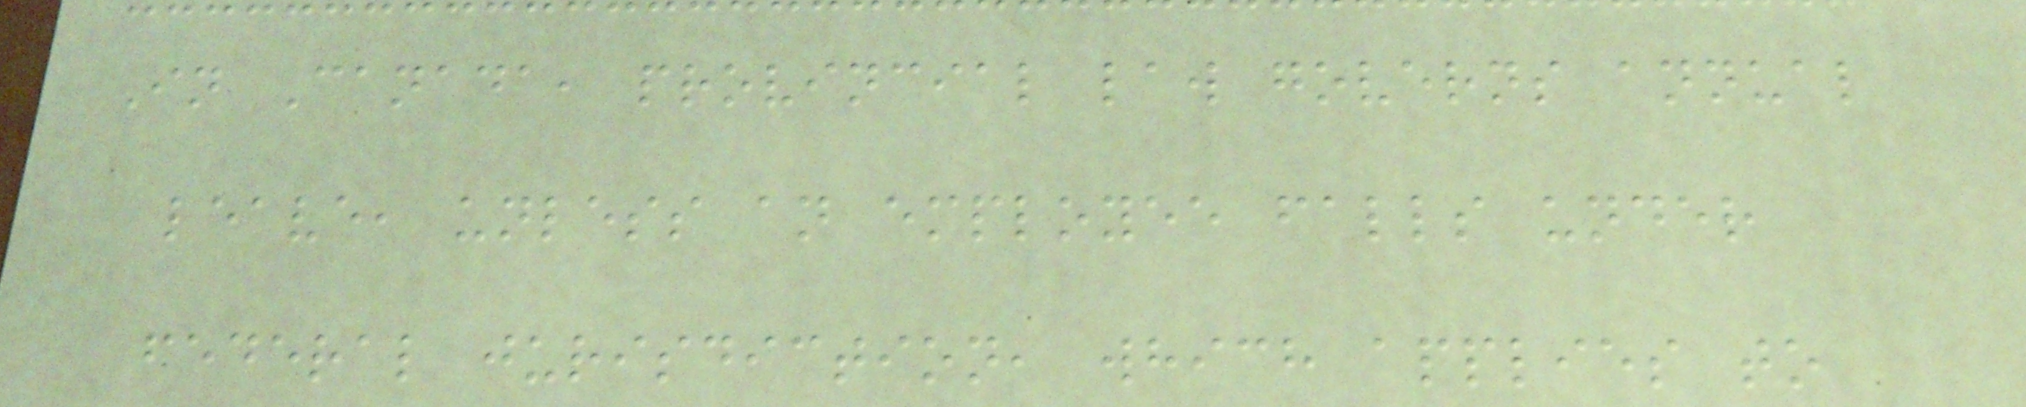In Canada, provincial law governs annual
leave, unless an employee falls under
federal jurisdiction, which applies to
